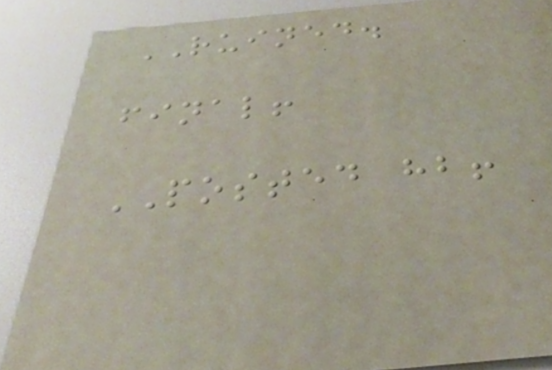RUINED.
final!
POSTED hb!
